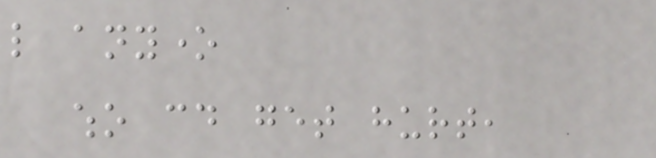like anyone
who could get hurt,
